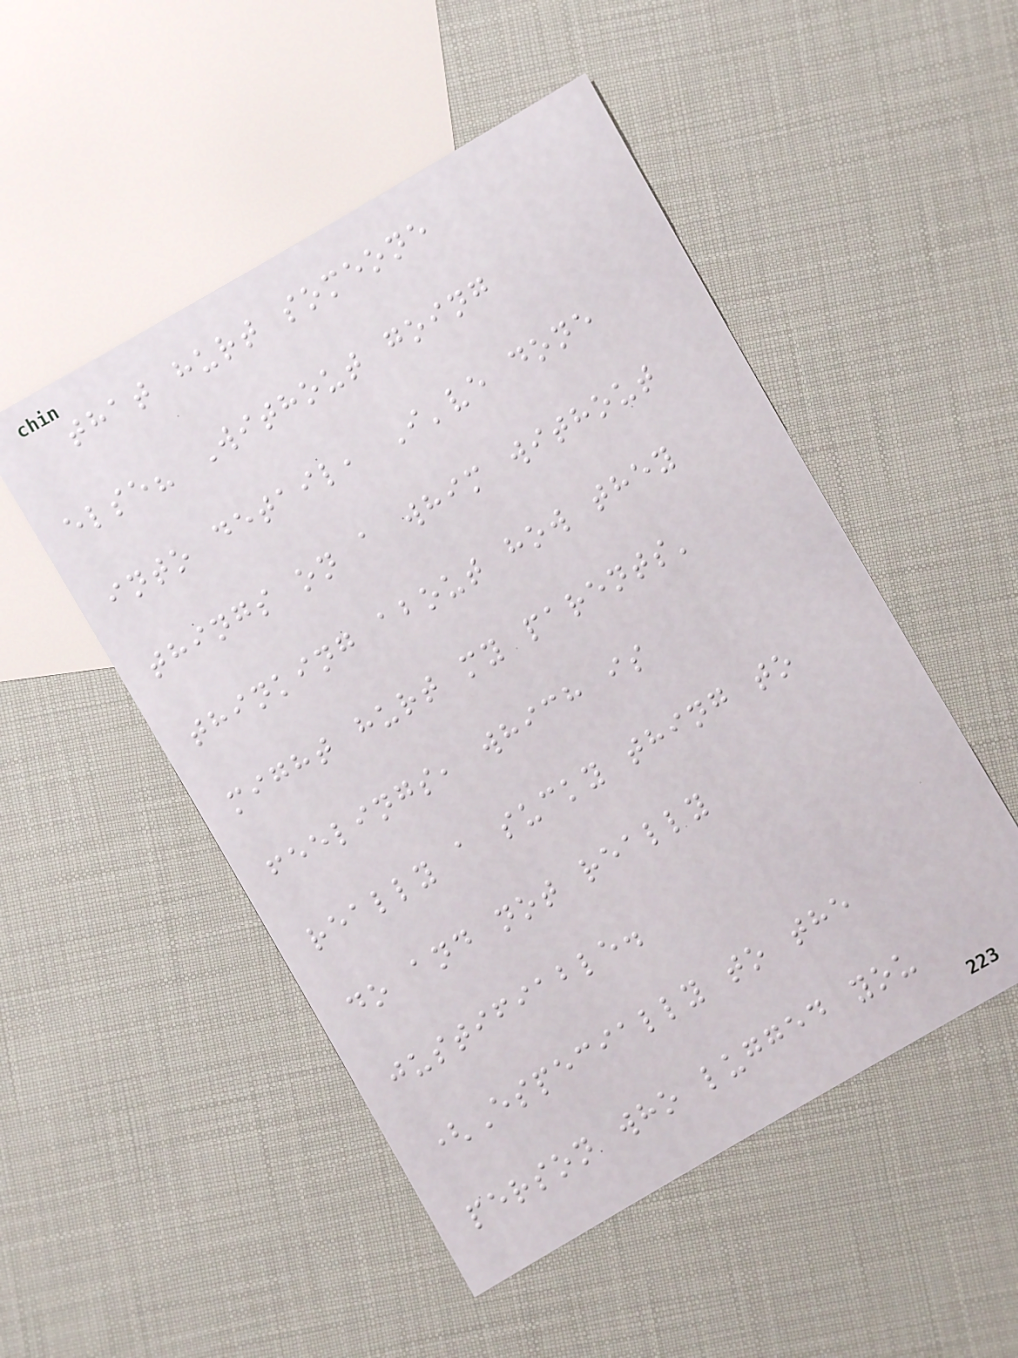that hurt someone
else? Without going
into detail, I've done
things on a whim without
thinking about how they
might hurt my parents'
feelings, which is
really a sucky thing to
do and not really
justifiable.
(Especially to the
person who lugged you
